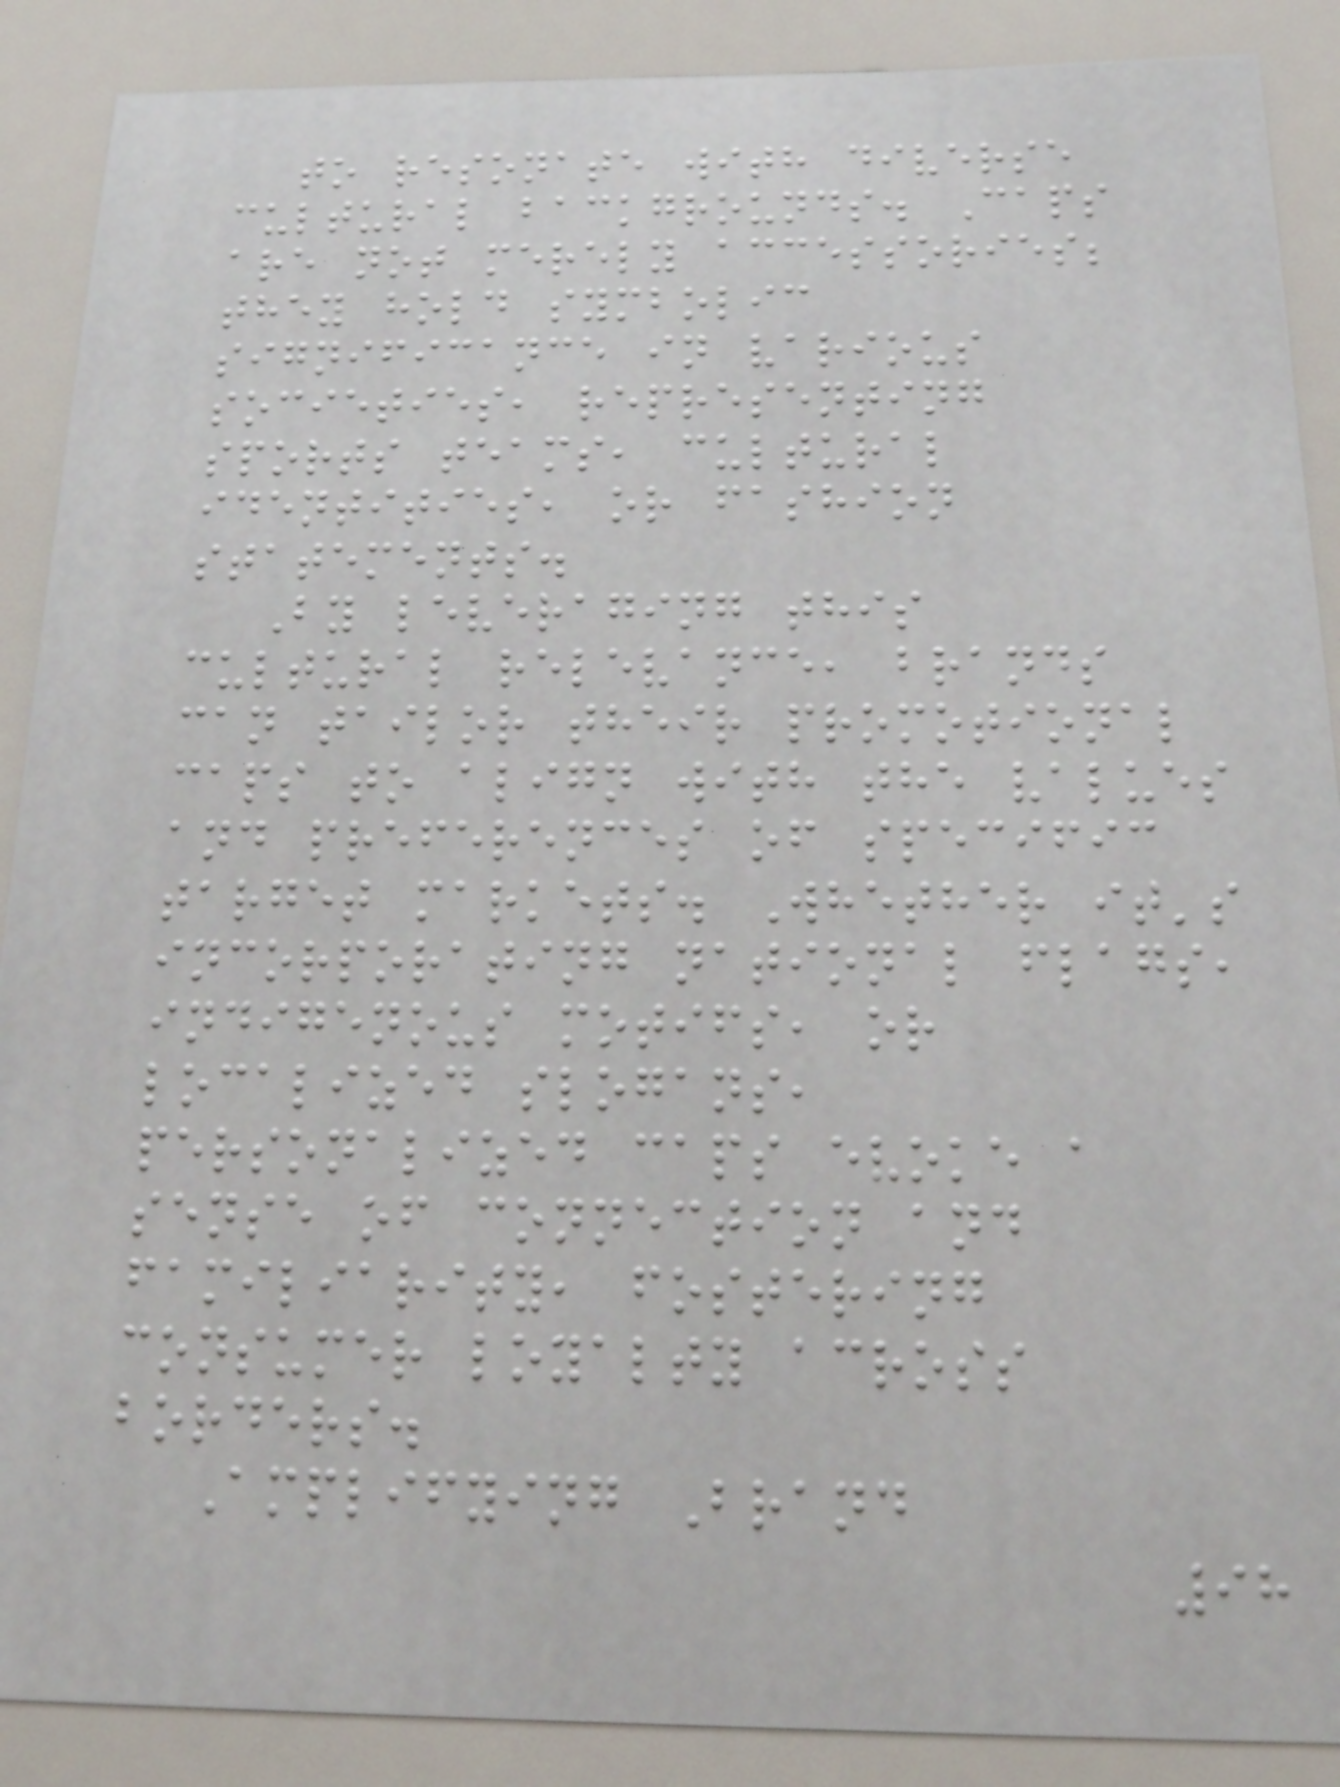to resonate with diverse
cultural backgrounds. Caps
are not merely accessories;
they hold symbolic
significance in various
societies, representing
sports teams, cultural
identities, or fashion
statements.
By leveraging this
cultural relevance, brands
can tailor their promotional
caps to align with the values
and preferences of specific
target markets. Whether it's
incorporating national flags,
indigenous motifs, or
localized slogans,
personalized caps evoke a
sense of connection and
familiarity, fostering
consumer loyalty across
borders.
Amplifying Brand
98
